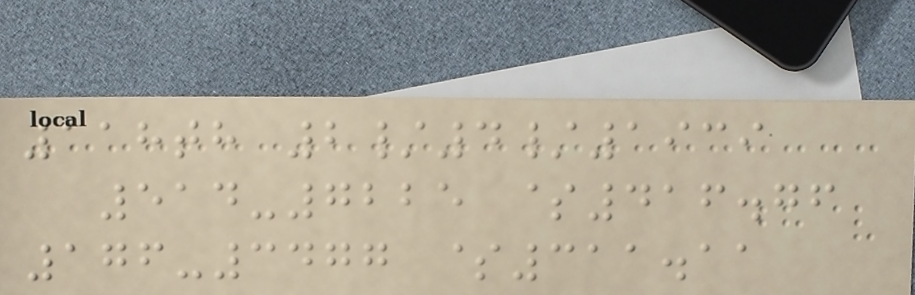118th 2/4/1939
514-7225 $416.76
176-3477 $311.11
